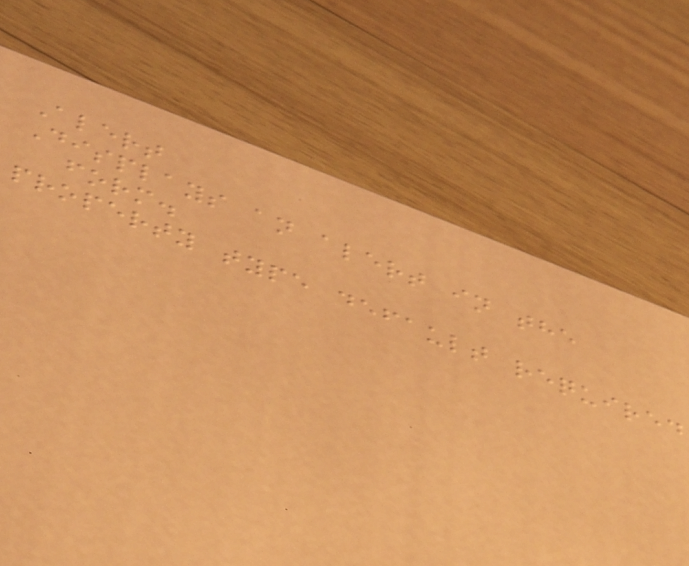Alert
Displays an alert in the
form.
property type default required
